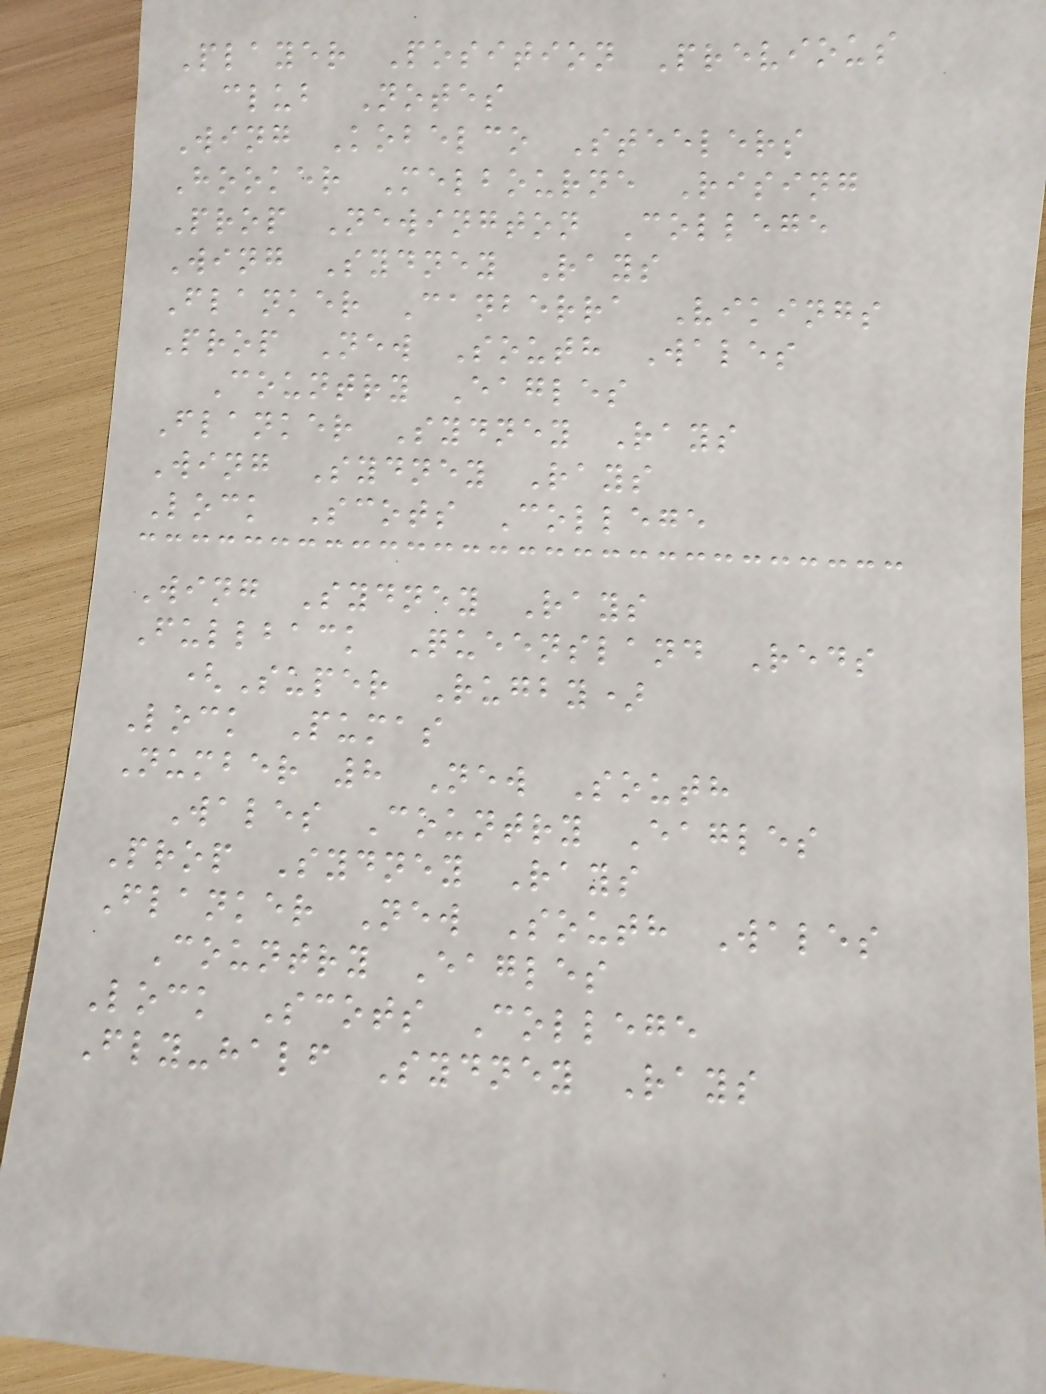Player Position Previous
club Notes
Wing Kobelco Steelers
Hooker Melbourne Rising
Prop Newington College
Wing Sydney Rays
Flanker Canberra Vikings
Prop New South Wales
Country Eagles
Flanker Sydney Rays
Wing Sydney Rays
Lock Scots College
Wing Sydney Rays
Fullback Queensland Reds
(Super Rugby)
Lock Pumas
Number 8 New South
Wales Country Eagles
Prop Sydney Rays
Flanker New South Wales
Country Eagles
Lock Scots College
Fly-half Sydney Rays
